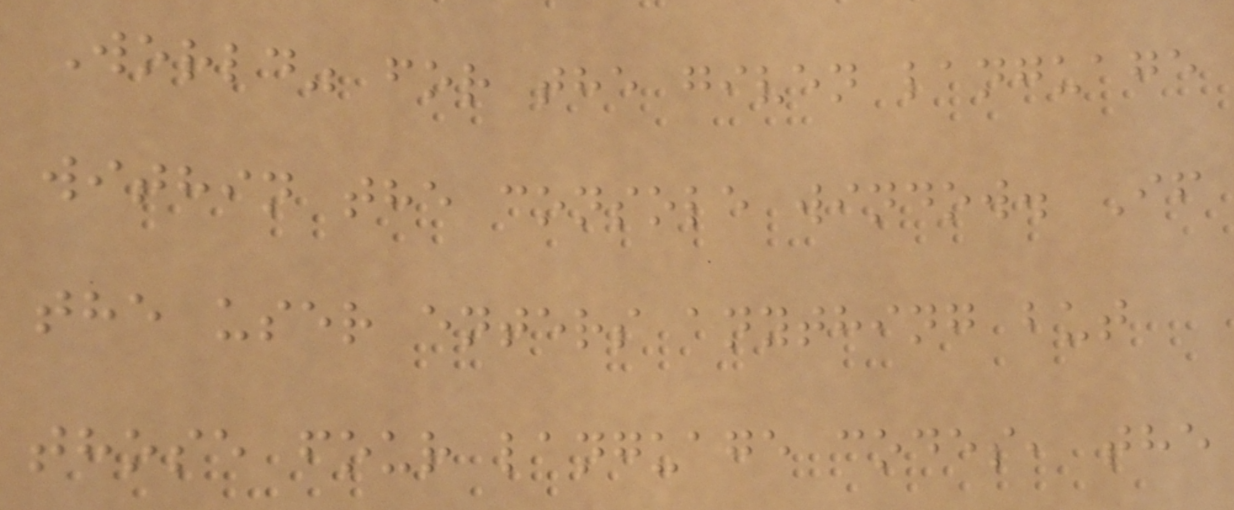World" for the given language
within the console window. If
the user enters anything but
those four language codes, the
